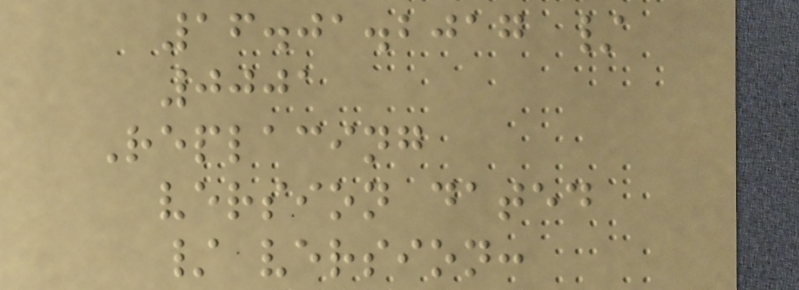16.01.2017 /
0001
Replacing
version dated
/ version:
